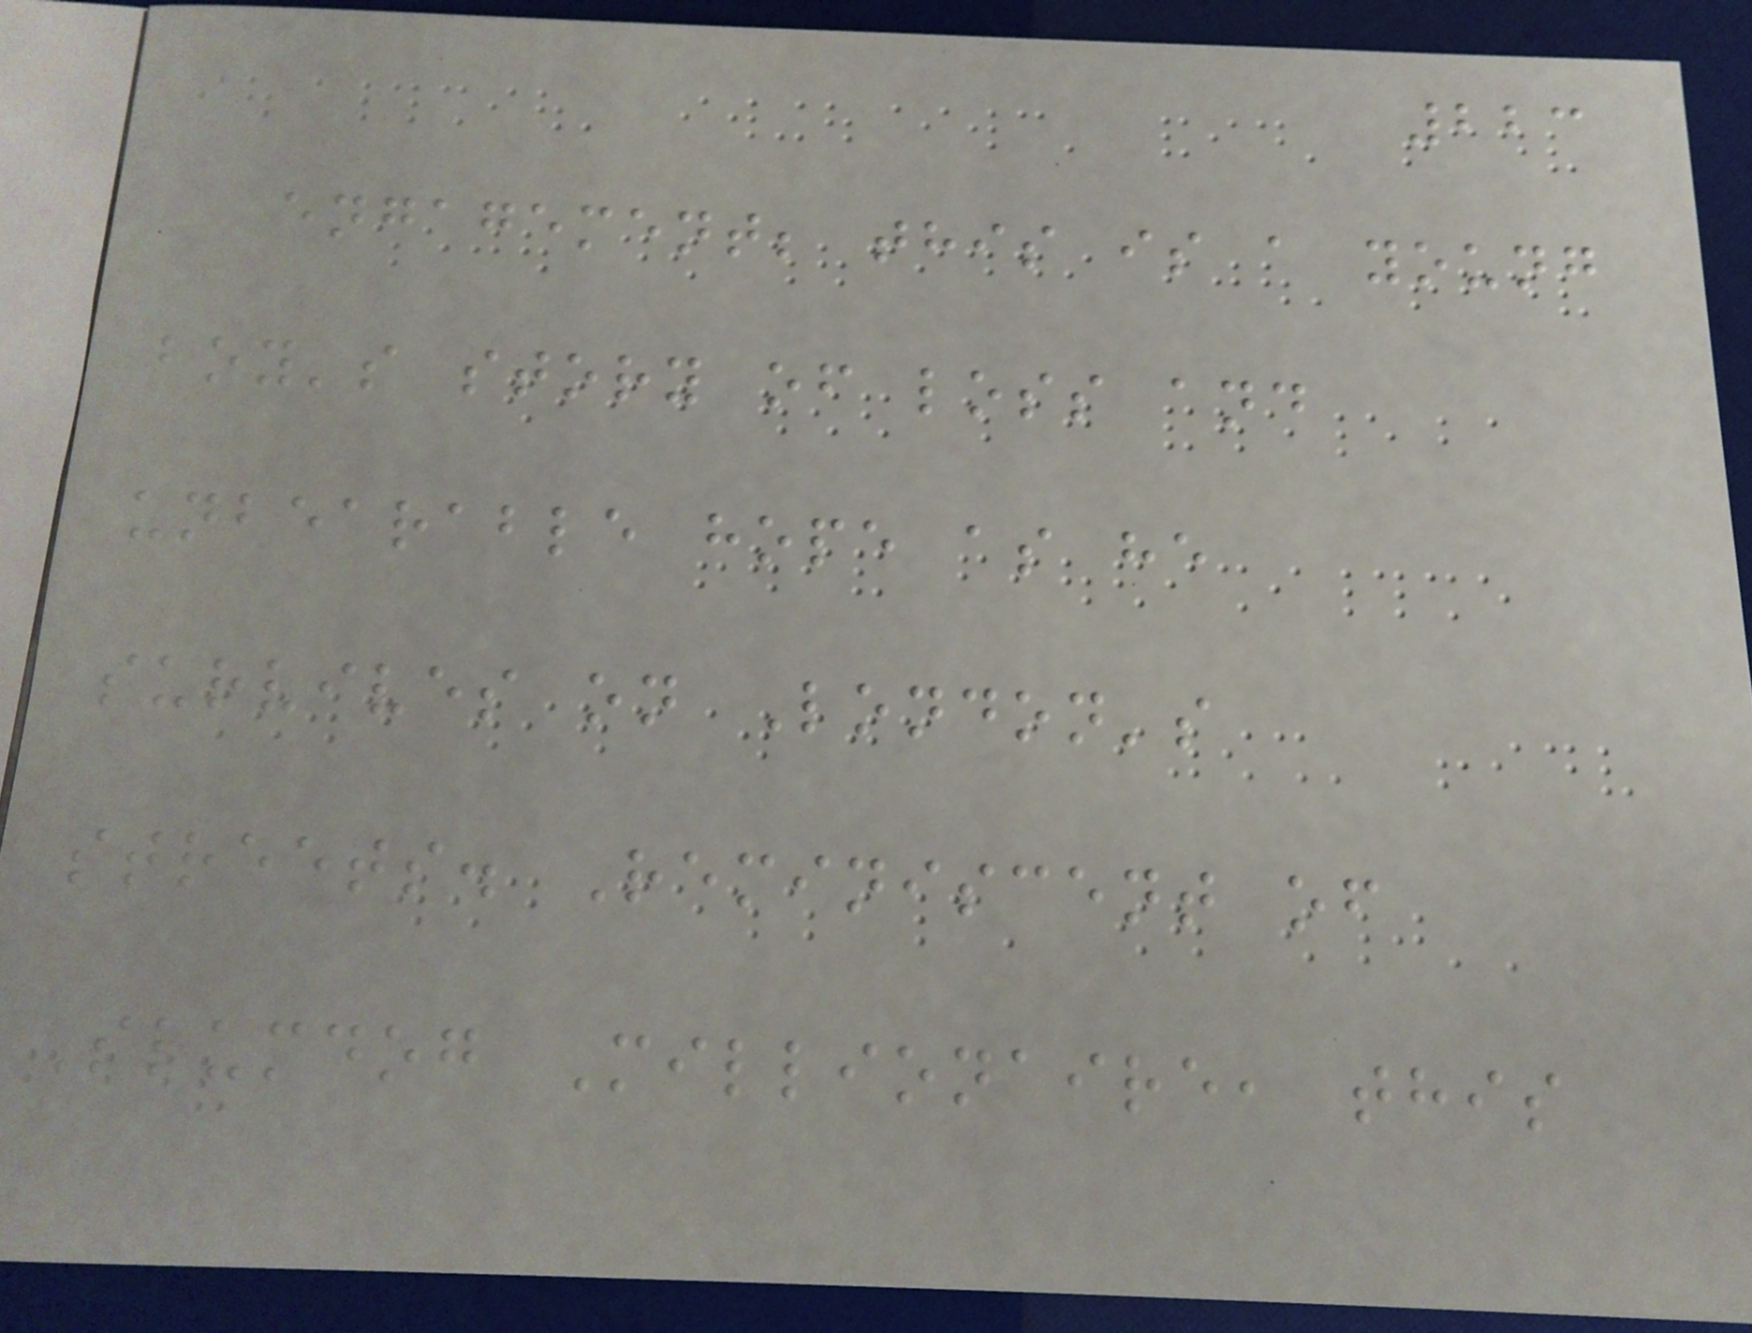223
engagement; this is a young
boy's story of loss and
unbearable hope as he
survives on London's
streets. Reminiscent of
Slumdog Millionaire, this
